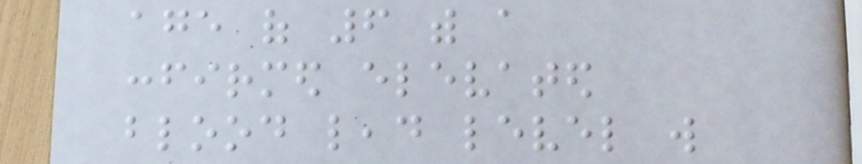age of 6 with a
confirmed elevated
blood lead level will
